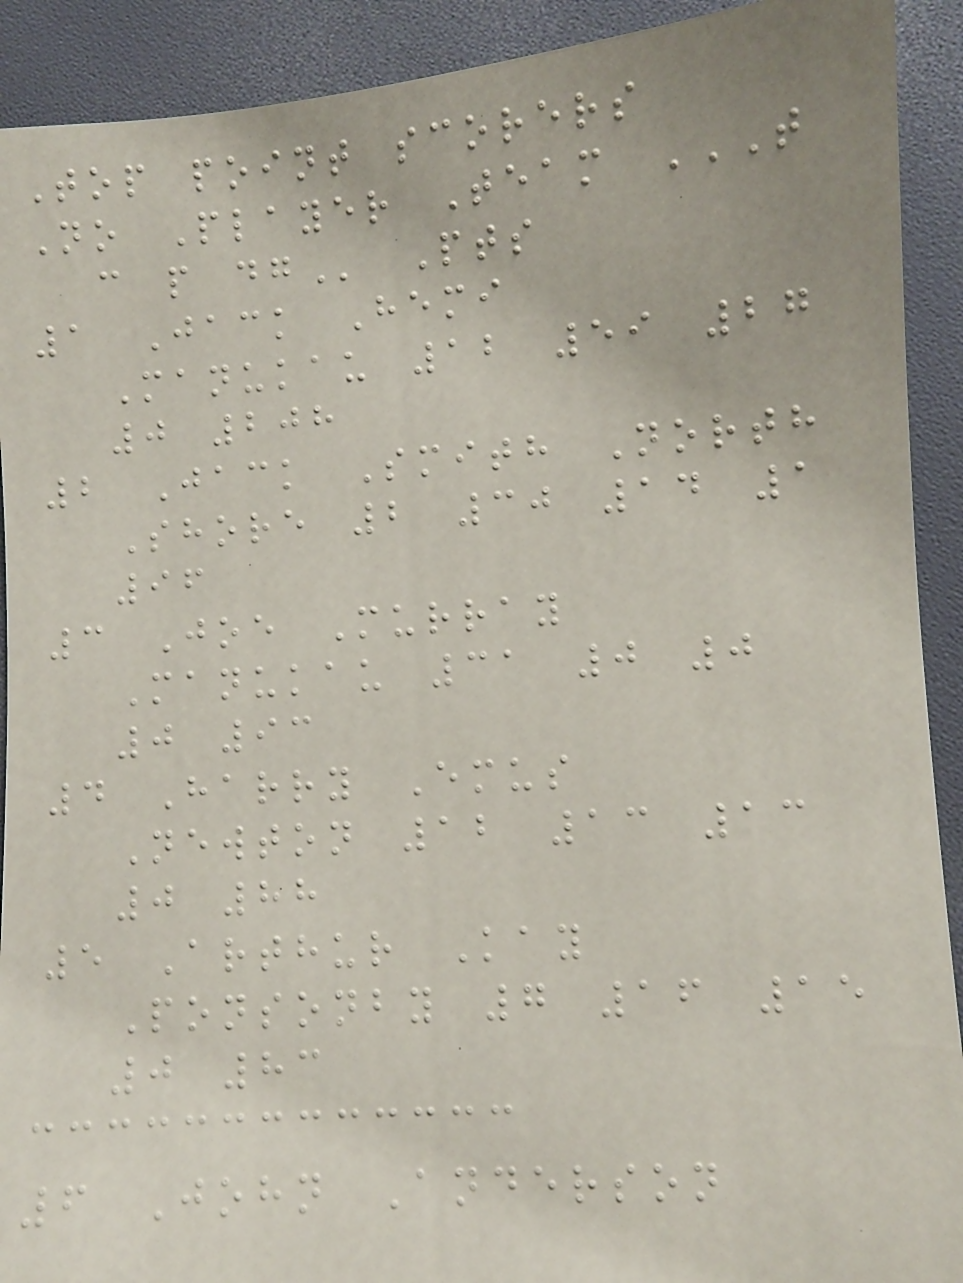Top point scorers
No Player Team T
C P DG Pts
1 Jack Hemi
Manukau 12 59 27
0 208
2 Jack Smith North
Shore 2 30 14 1
96
3 Joe Murray
Manukau 31 0 0
0 93
4 Harry Emus
Newton 12 13 13
0 88
5 Arthur Kay
Ponsonby 7 16 15
0 83
6 John Anderson
